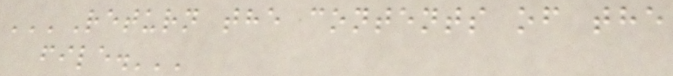'''Return the contents of the
file.'''
